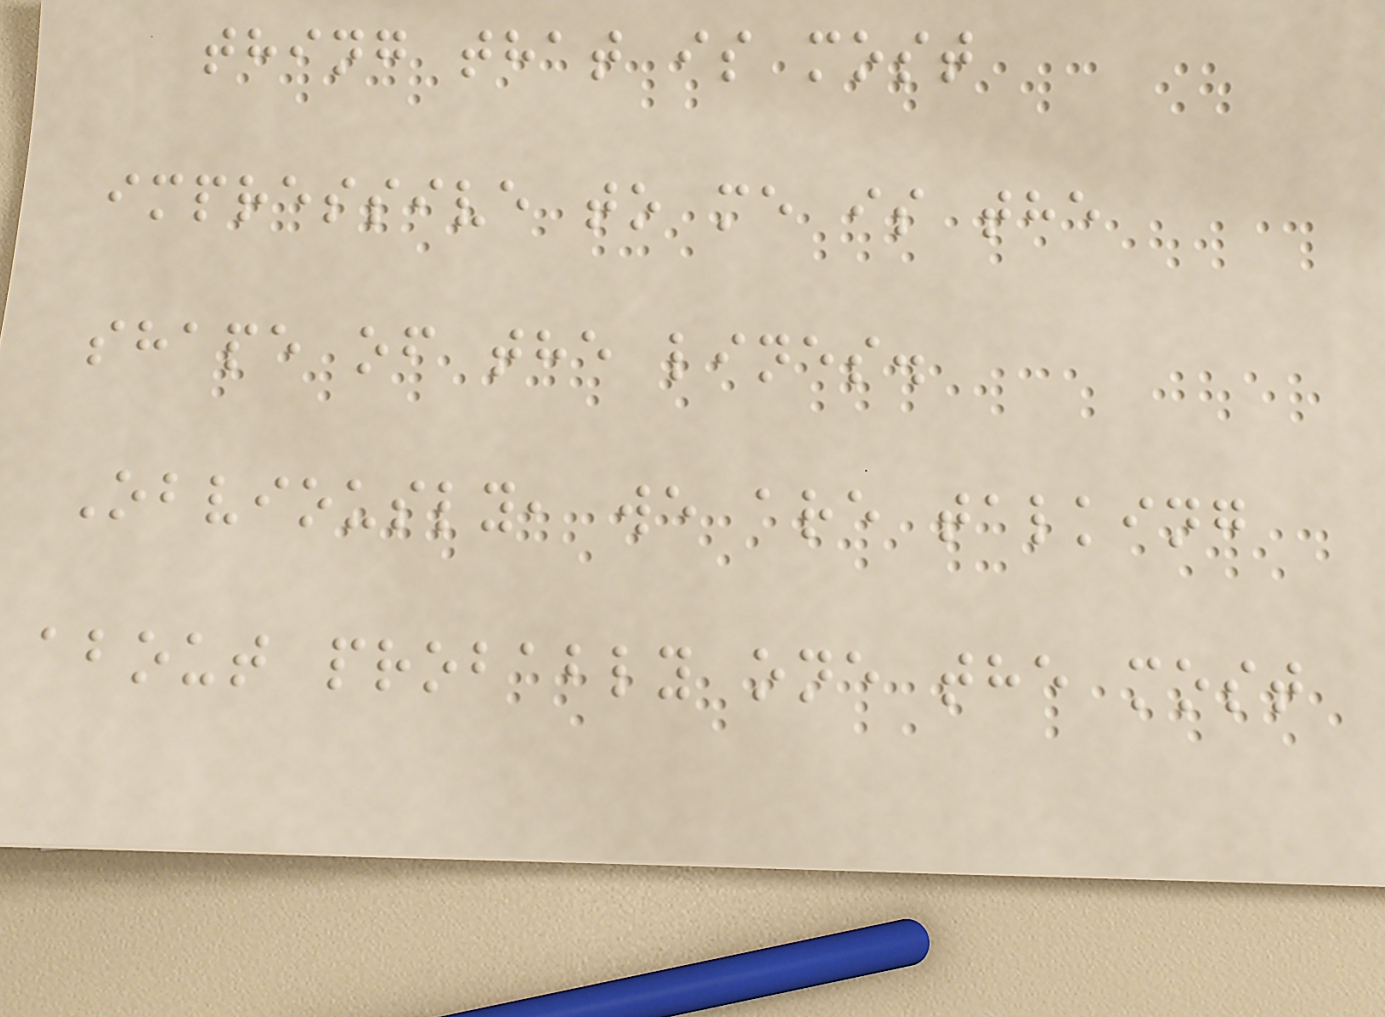thing that is most
impressive to me is the
shape of the lines.
Obviously, we are talking
about probably one the most
